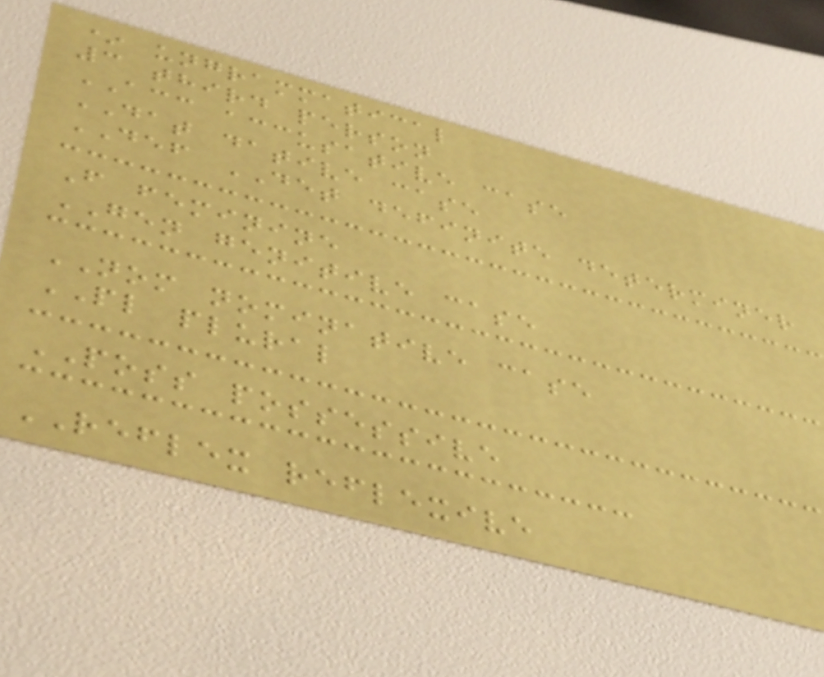* ungrammatical
3 third person
ACC accusative case
DAT dative case
DEF DET definite determiner
F feminine
GEN genitive case
NOM nominative case
PL plural
POSS possessive
REFLEX reflexive
